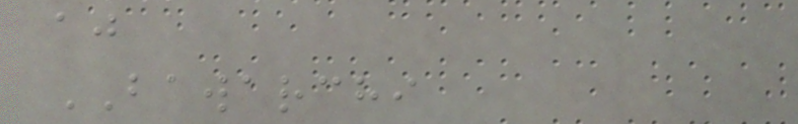aj
BAWARCHI
